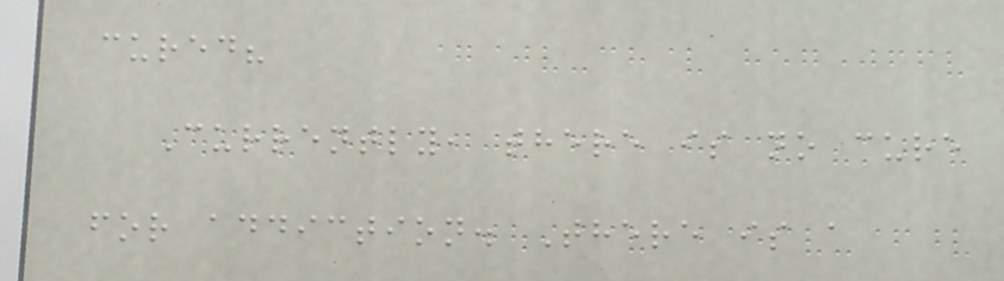cured?
Currently, there is no cure
for addiction. There is a
